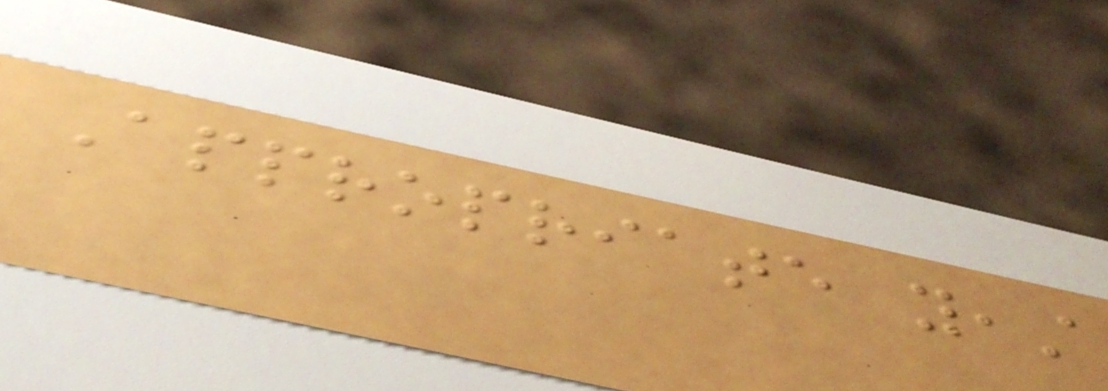Appropriate yeast
